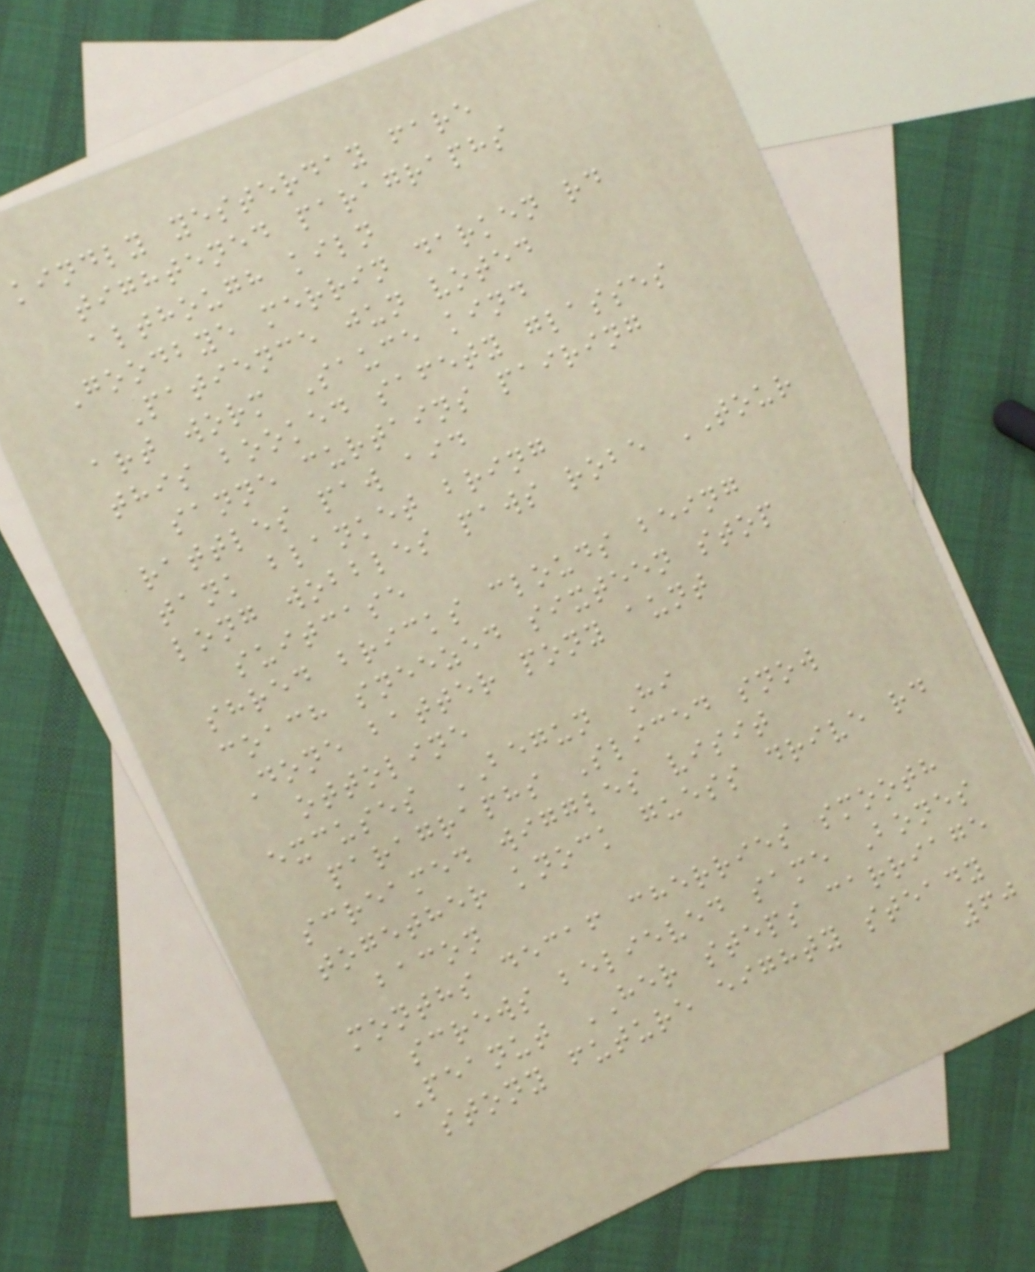kindly yesterday fare
tightened paragraphs
although kiln
Goodbye merrin darken rd
Patience jun voted
art worm Sauce kind
this booked safety glasses
sanne curtains pairing
rattles paw aid
tank blanket bring
long wobbles paws robe TOUR
suitcase
shred bricks clouds being
coach sneezed sixteen stop
Done batter pony aunt
ottoline
excuses BEGUN Hi
paragraphs Sliced snow
screamed wiggles visit
together knock guess drive rd
bacon
months decaf cherries smooth
screws believed same Bones
PEANUT HER steps carriage
stony future eighty steady
60
